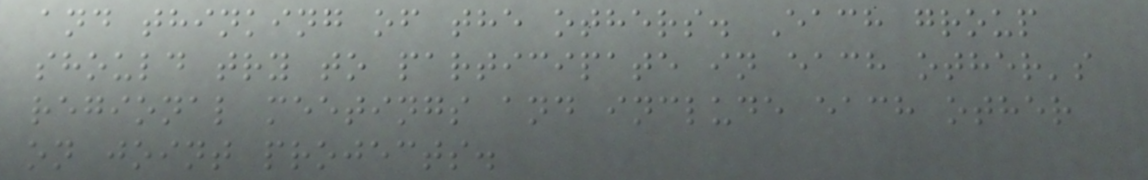and thinking of the others. Each group
should try to participate in each other's
regional meetings and include each other
on joint projects.
